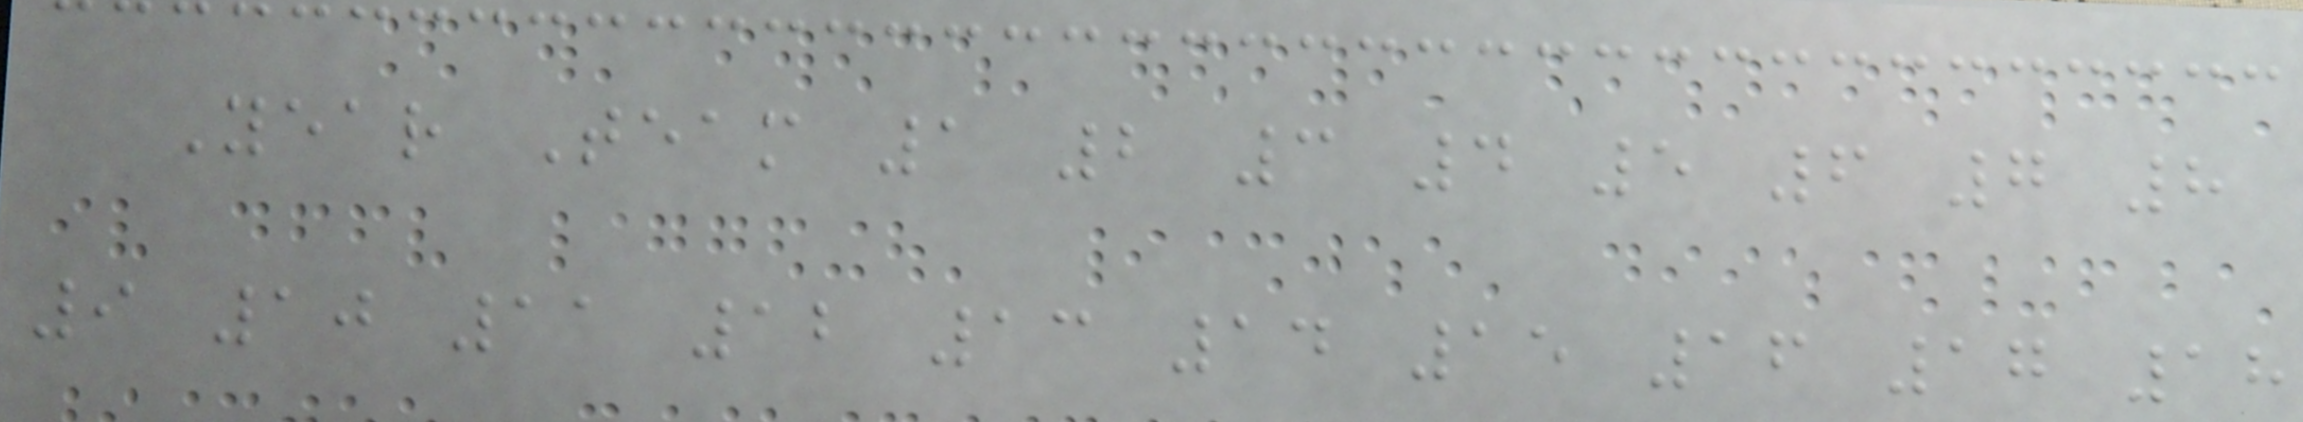Year Team 1 2 3 4 5 6 7 8
9 10 11 12 13 14 15 16 17 18
